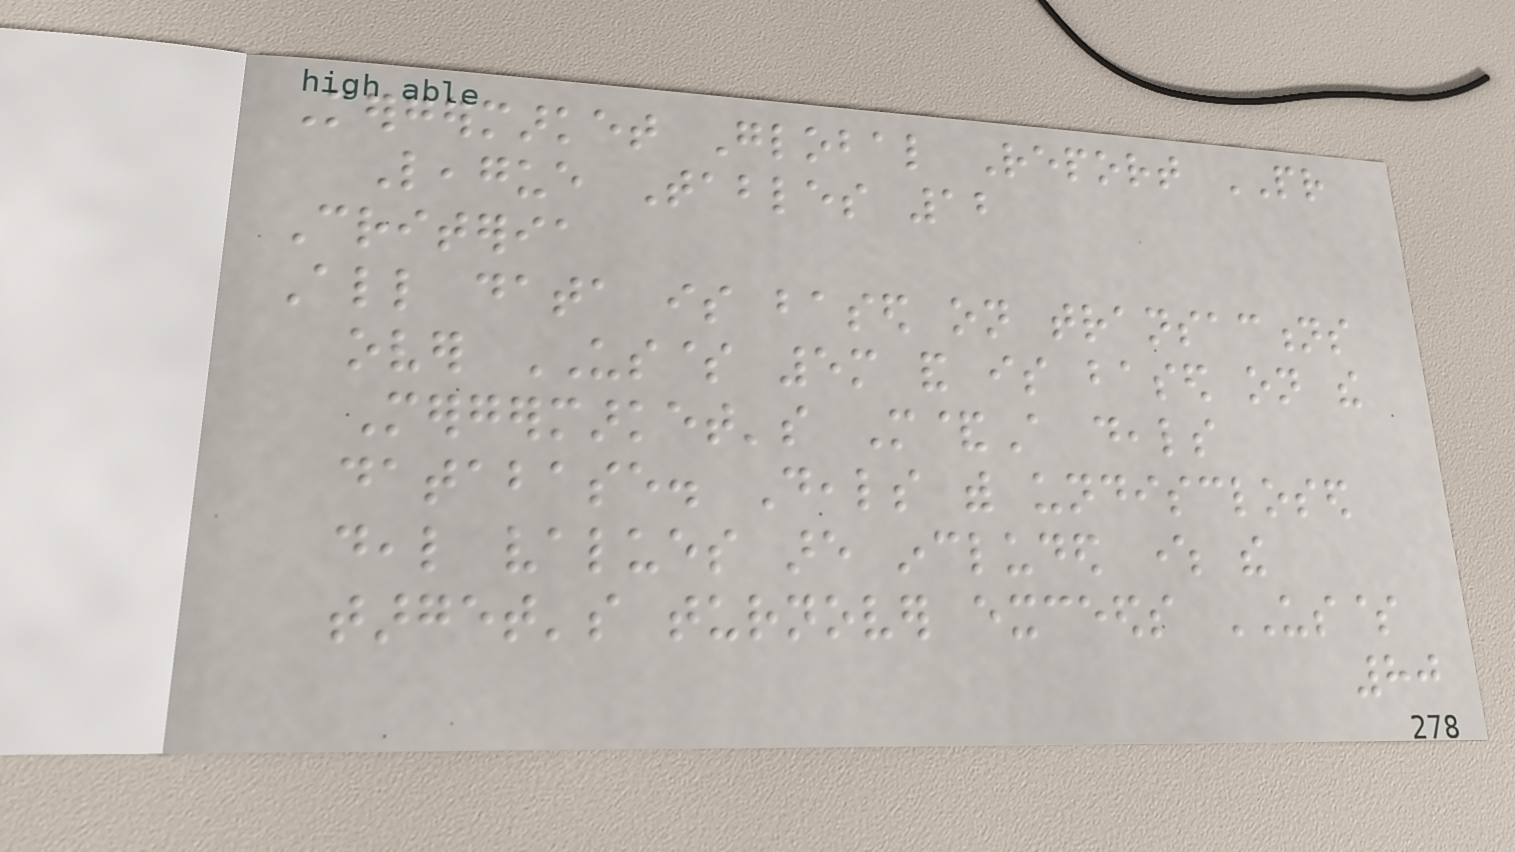Mergermarket Global Report PR
League Tables 12
Criteria
All data is based on transactions
over US$ 5m and is based on the
Mergermarket's M&A deals
database. Deals with undisclosed
deal values are included where the
target's turnover exceeds US$
80
